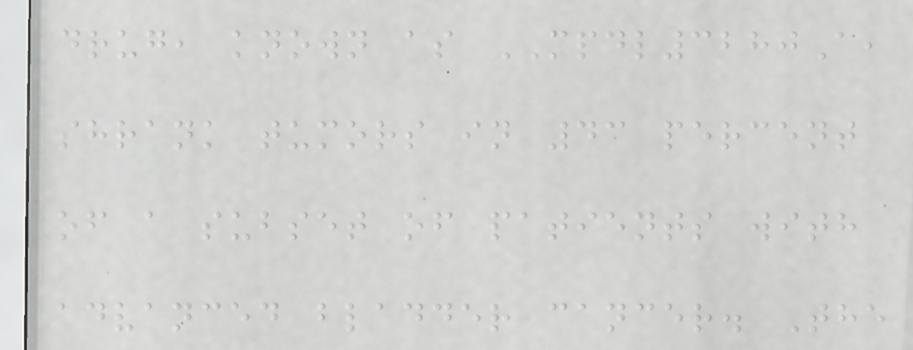drug, known as MPDL3280A,
shrank tumors in 43 percent
of a subset of patients with
advanced bladder cancer. The
